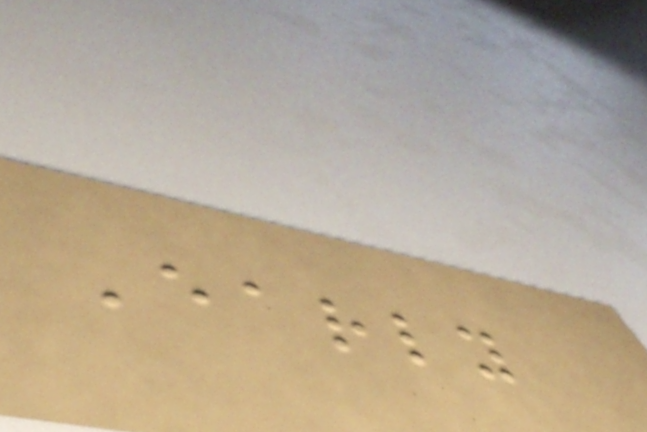Early
